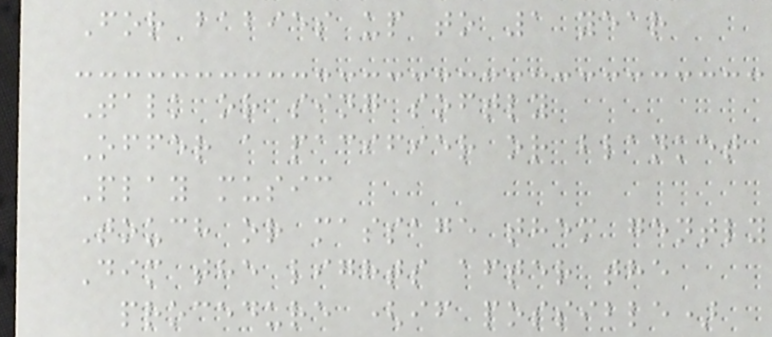For babies up to 1 year
Talk or sing softly
Offer a pacifier or blanket
Play music
Touch or massage them gently
Dim the lights after the
procedure (if possible)
